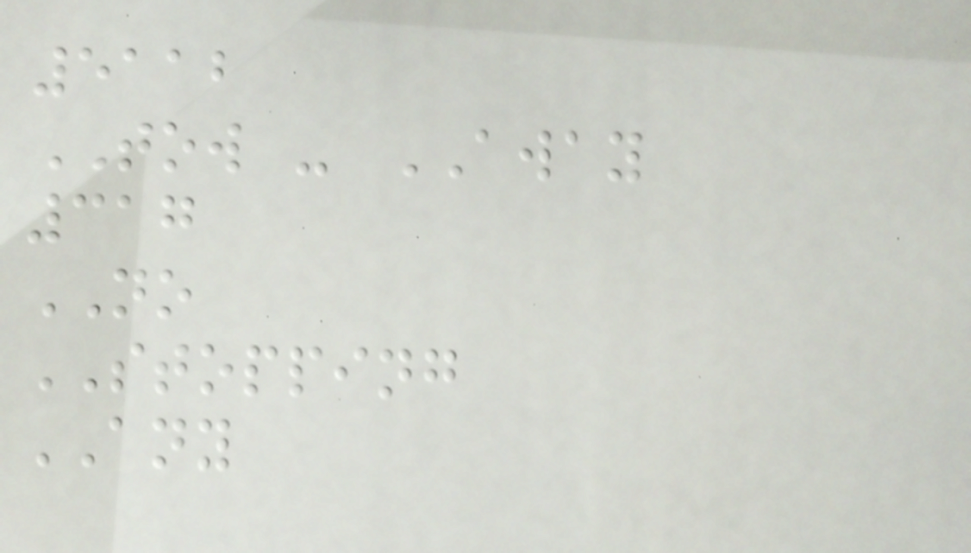5112
TOW - AWAY
317
NO
STOPPING
ANY
